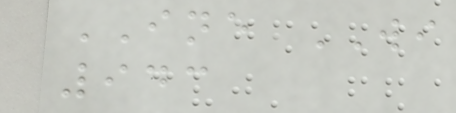INE WI
943
